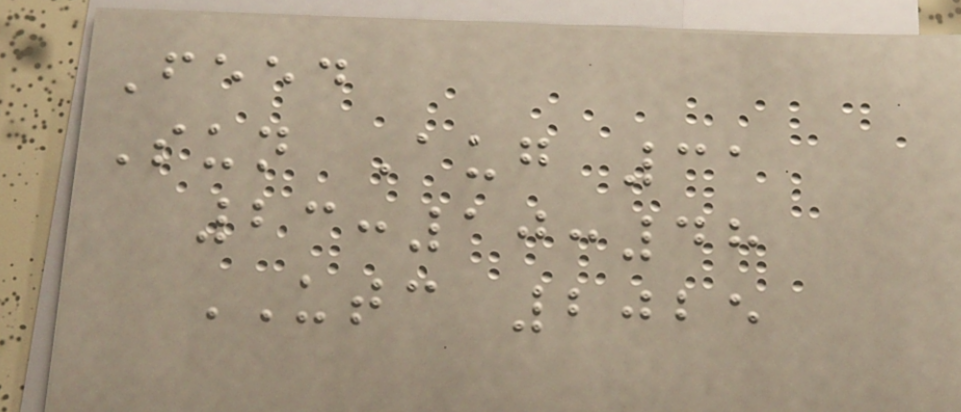Feed
Sun Aug 31
23:10:48
UTC 2025
